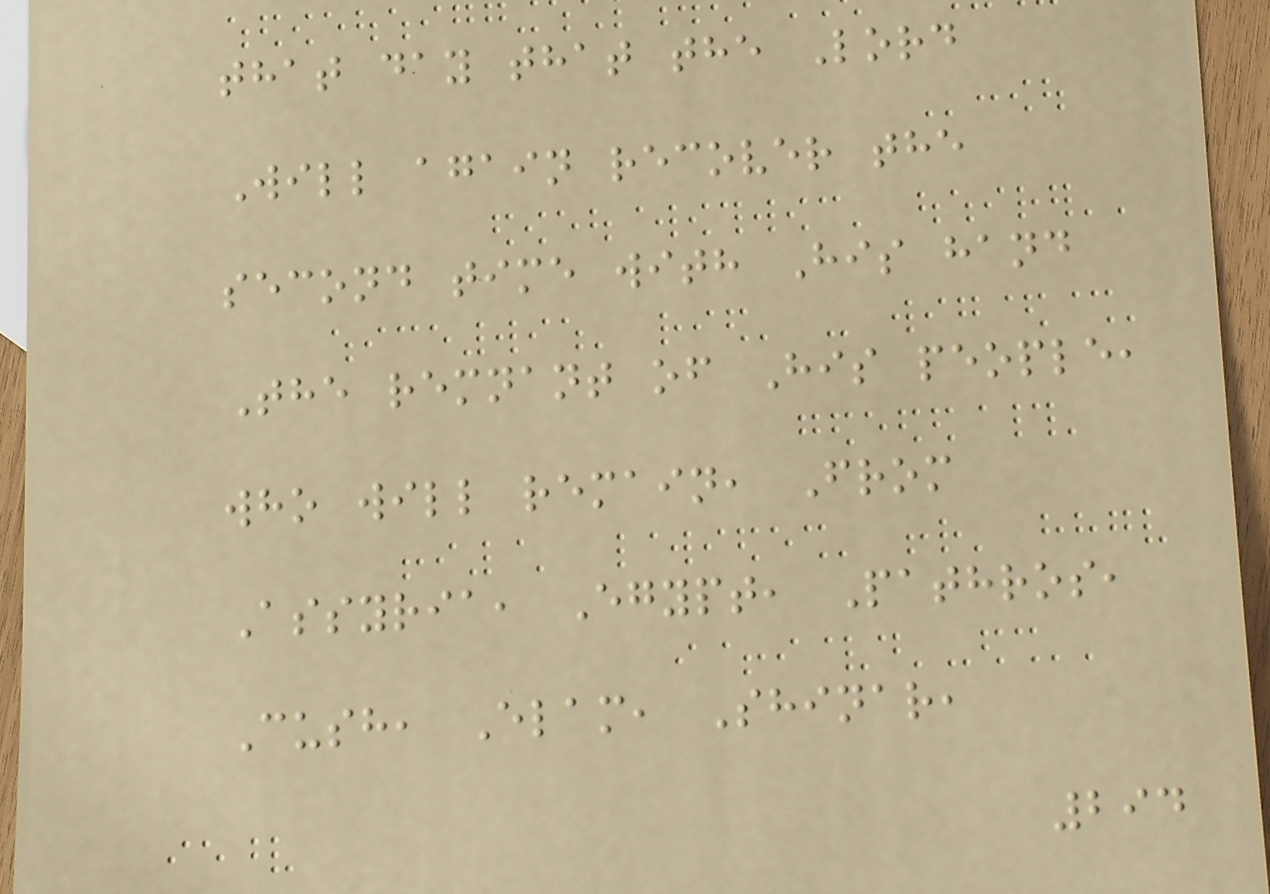that day that the Lord
Will again recover the
second time with His hand
The remnant of His people,
who will remain, From
Assyria, Egypt, Pathros,
Cush, Elam, Shinar,
294
